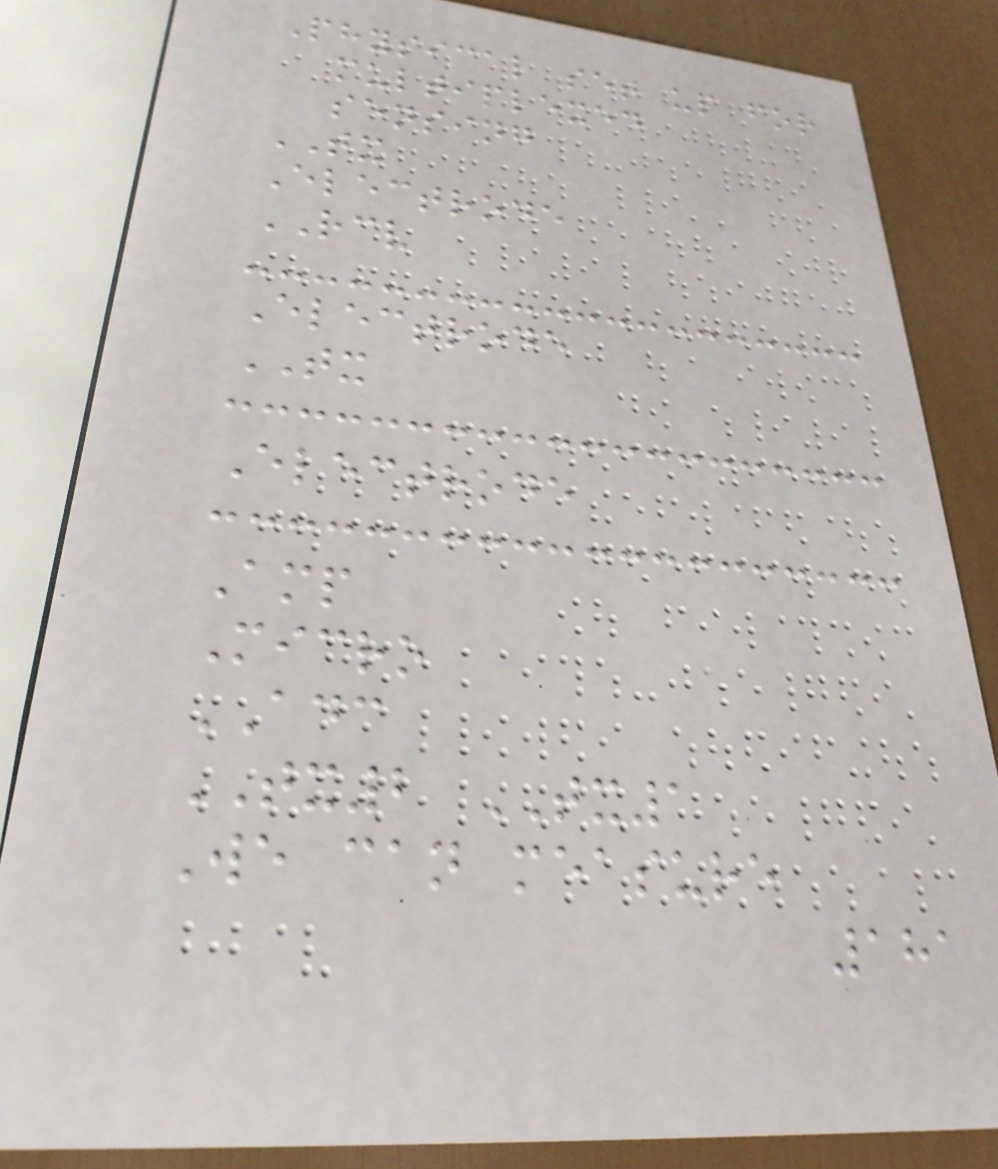Physical set up for
multiplexed
sensing
TX
Electrode
RCV
Electrode
TX
Electrode
Amp
Micro
ADC
TX2 TX1
We can measure
181
